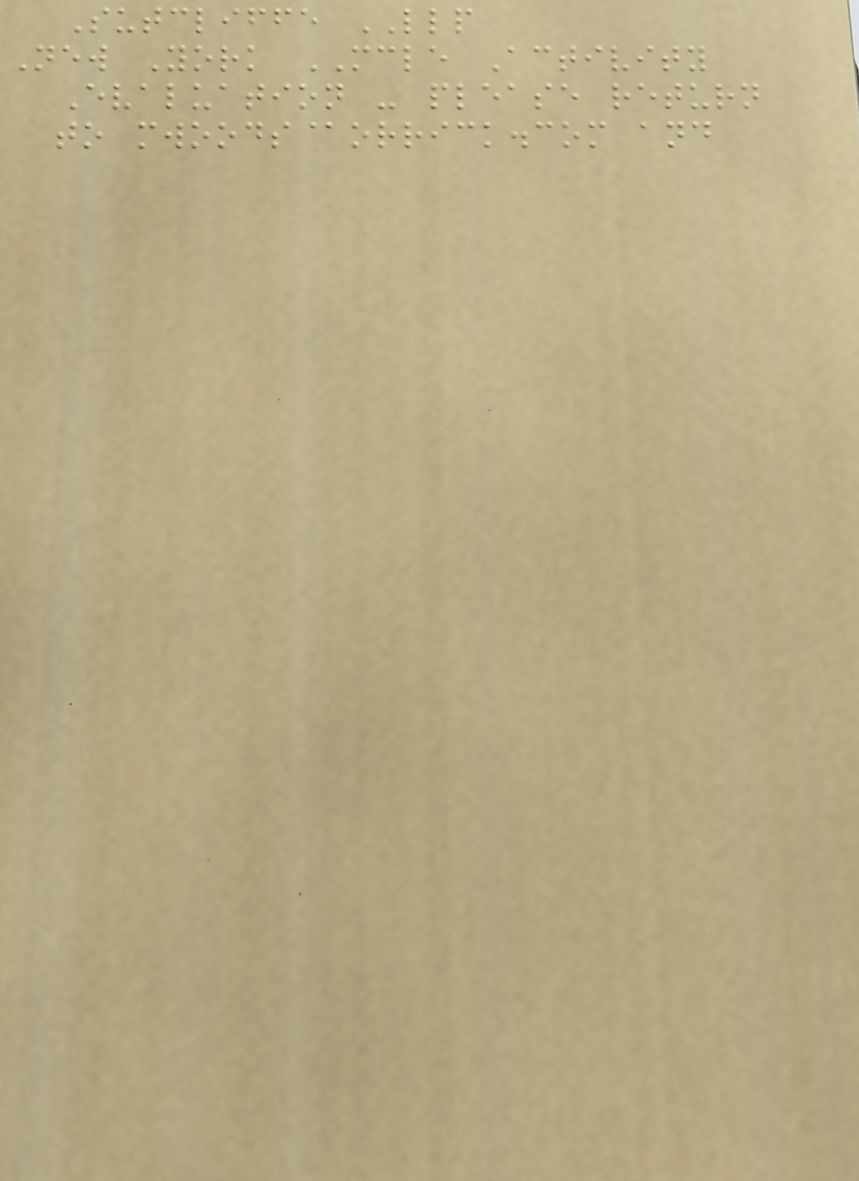Sutcliffe LLP
New York MCLE Activity
Evaluation - please return
to mwoods@orrick.com and
